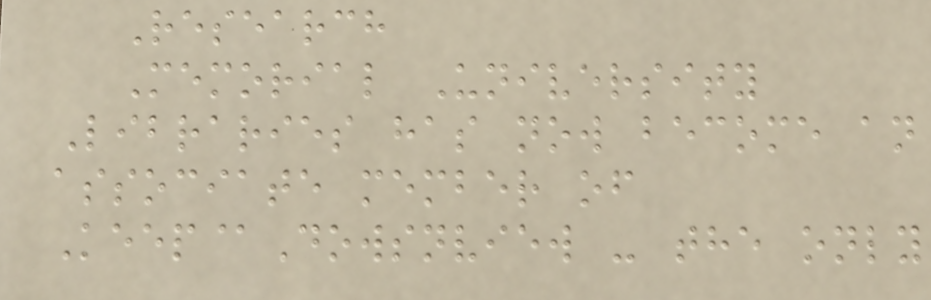Research
Memorial University
Libraries has now become an
associate member of
Keep@Dowsnview - the only
